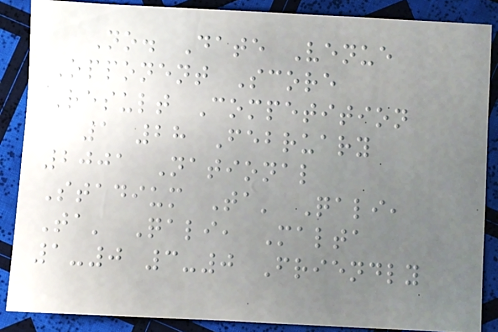No. Date Venue
Opponent Score
Result Competition
1 28 February
2001 National
Stadium Ta' Qali,
Ta' Qali, Malta
1-0 3-0 Friendly
